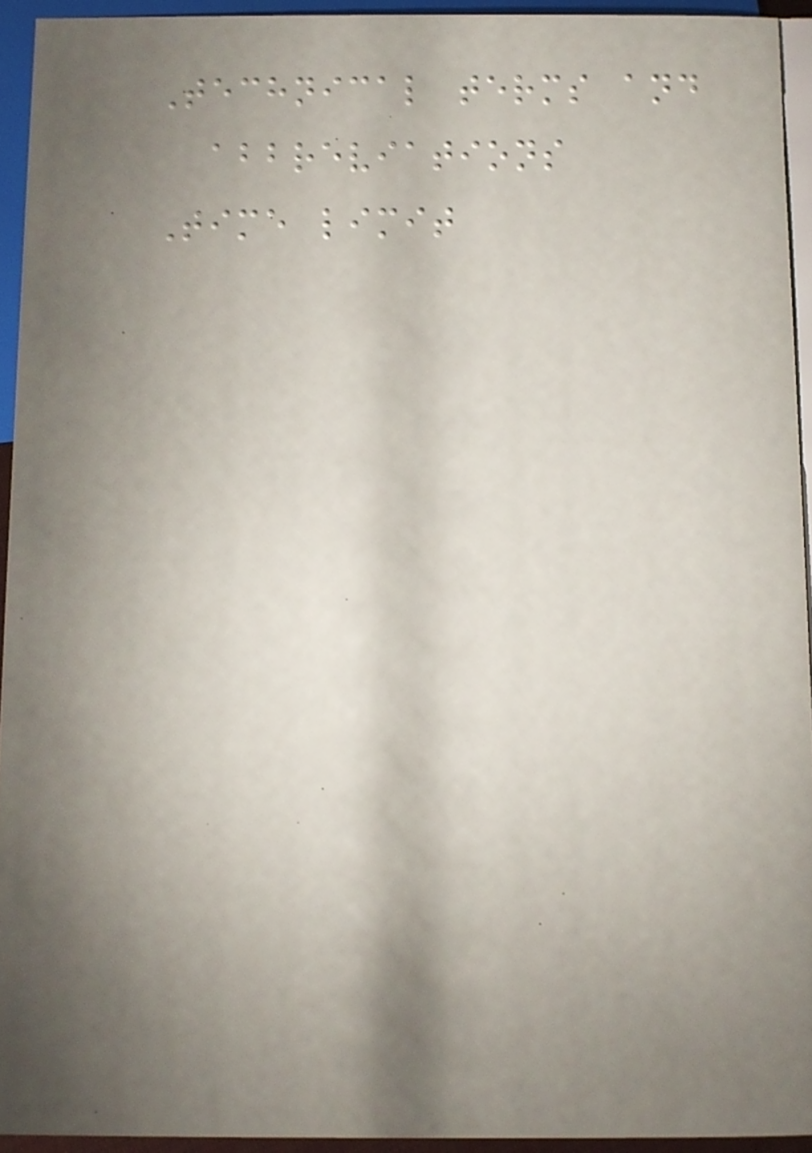Technical terms and
abbreviations
Time limit
